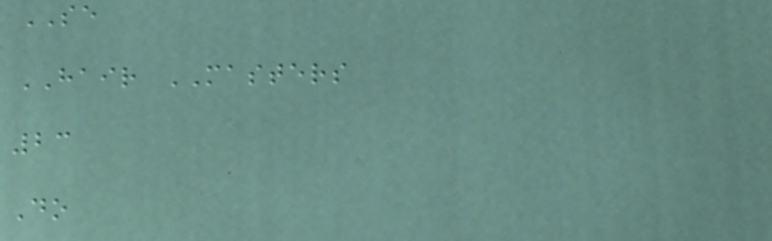SE
HAIR MASTERS
23
Do
